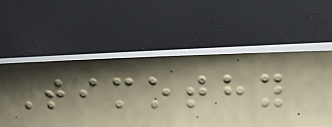Timothy
